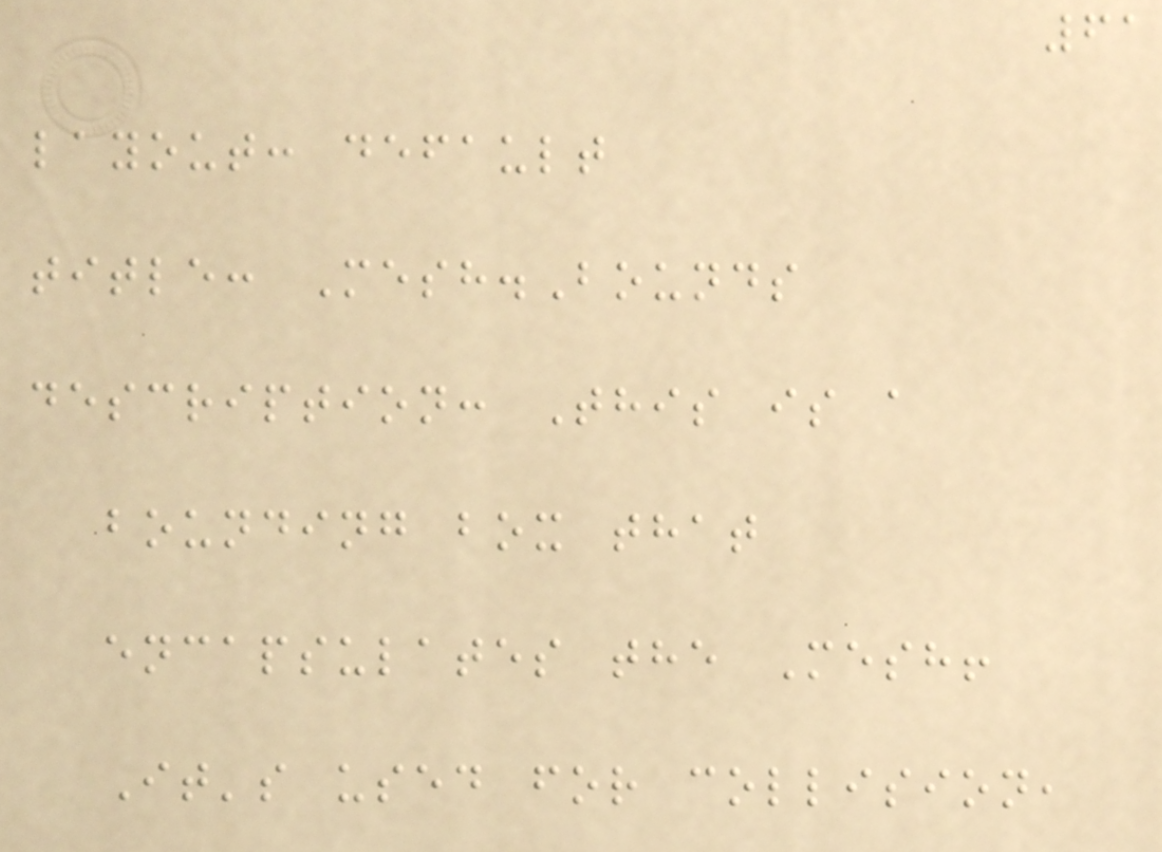61
layout: default
title: Mesh.Bounds
description: This is a
bounding box that
encapsulates the Mesh!
It's used for collision,
